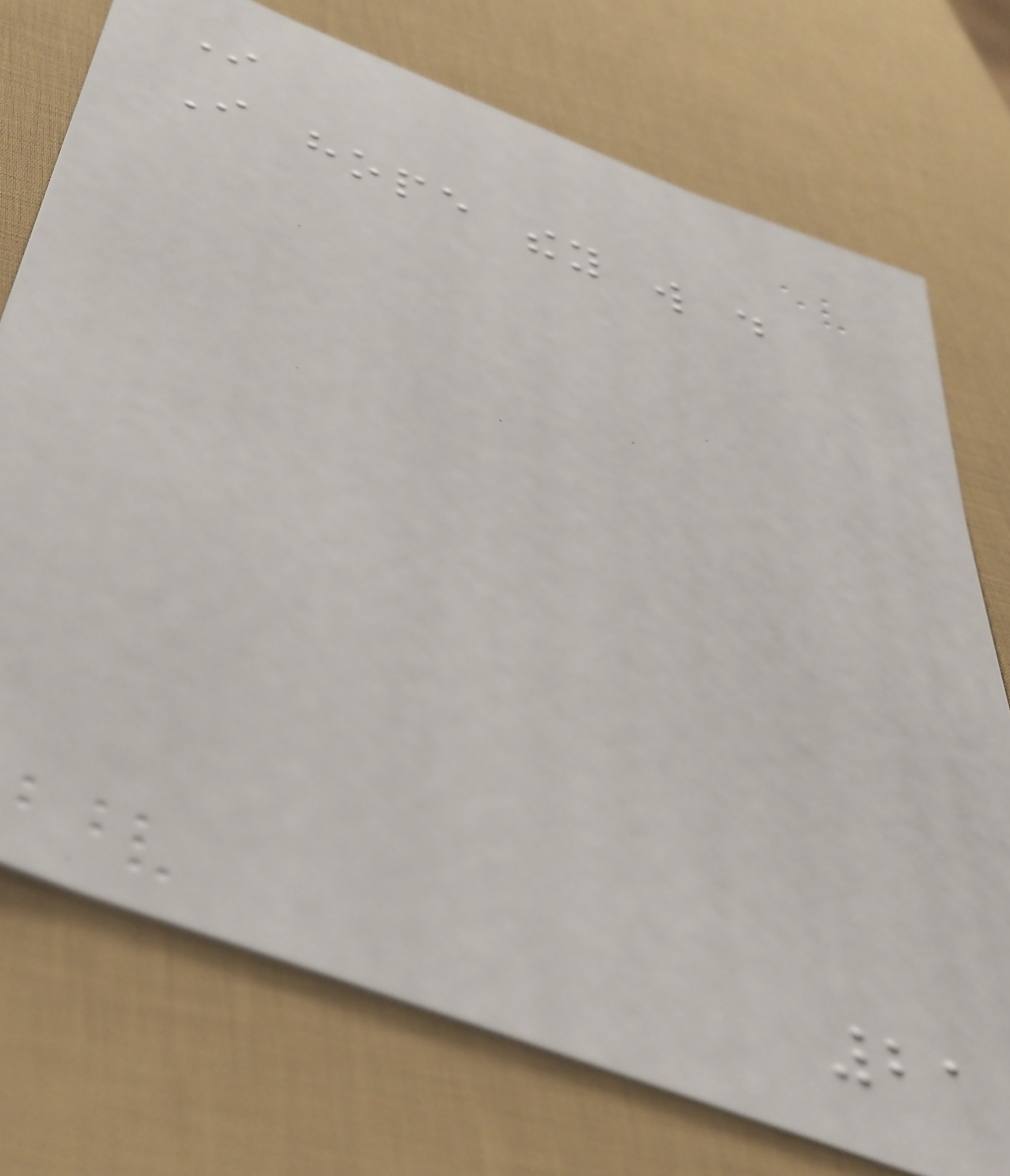In
I hope they will do
21
